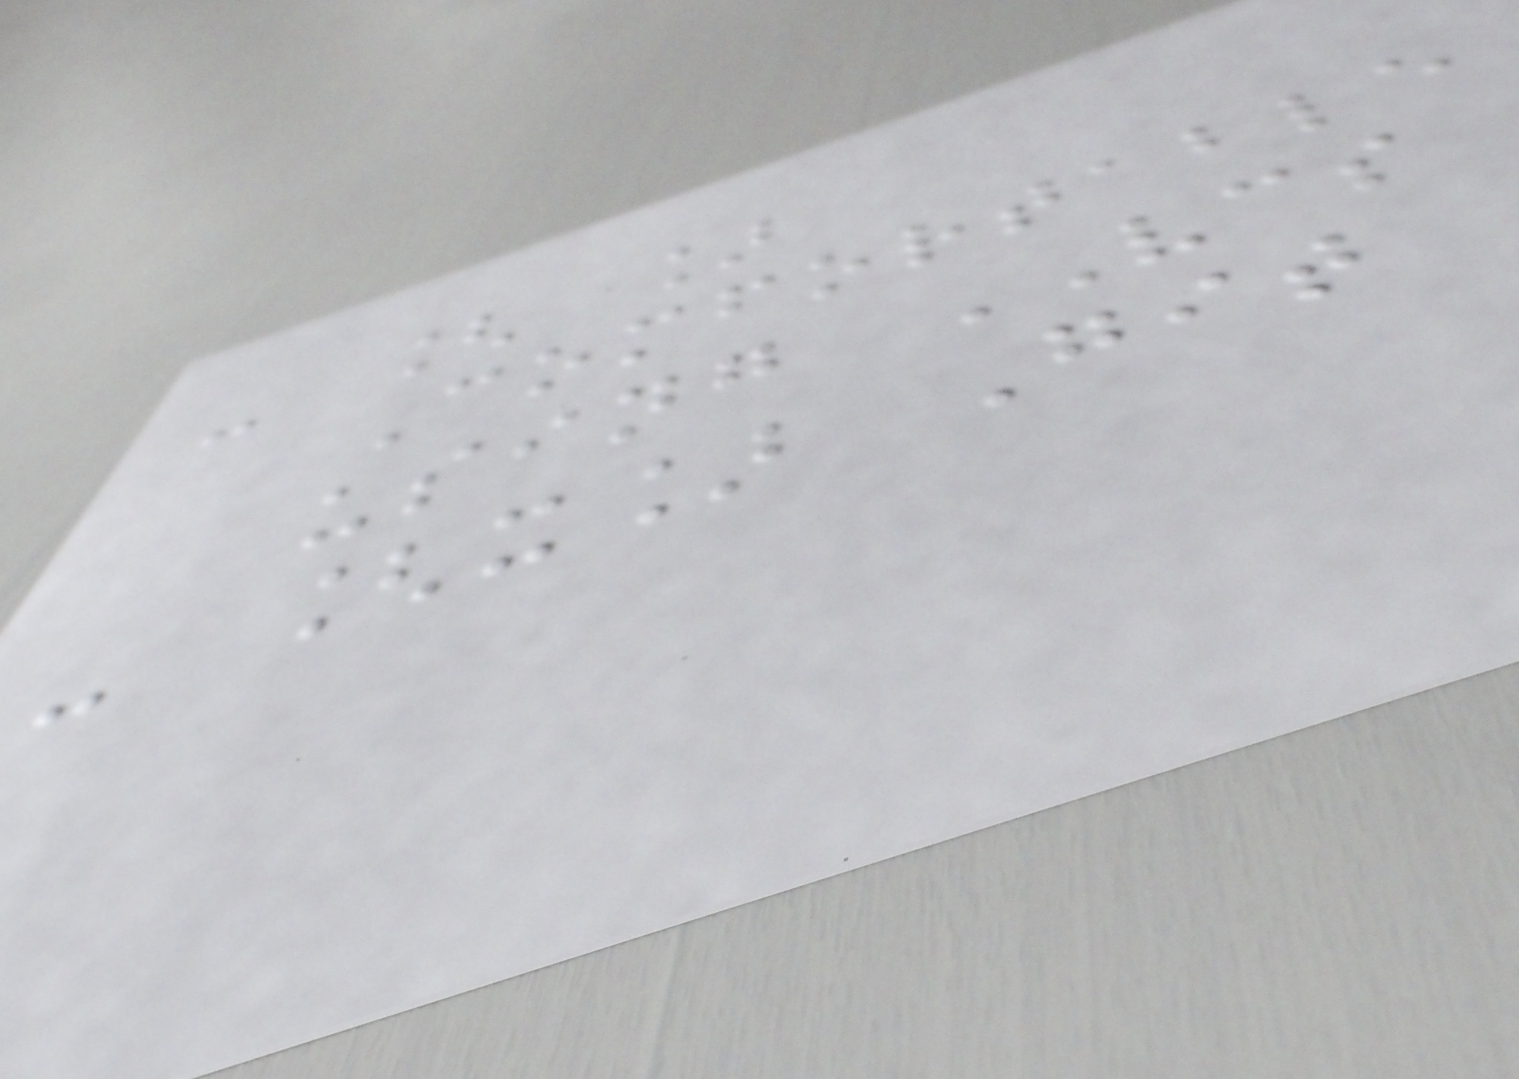- [ ]
Comfortable
using VCS
- [x] Git
